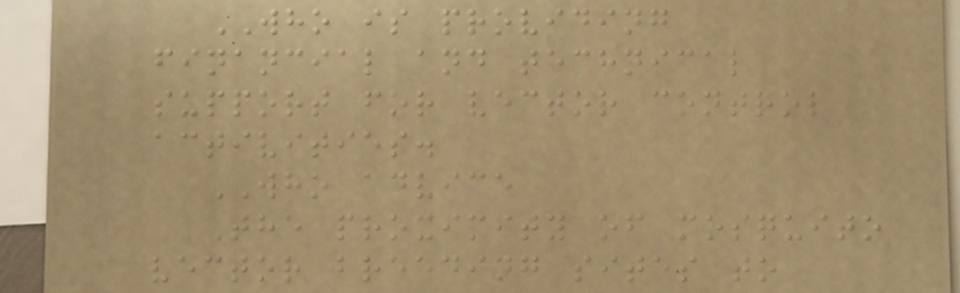WHO is providing
financial and technical
support for vector control
activities.
WHO advice
The proximity of mosquito
vector breeding sites to
